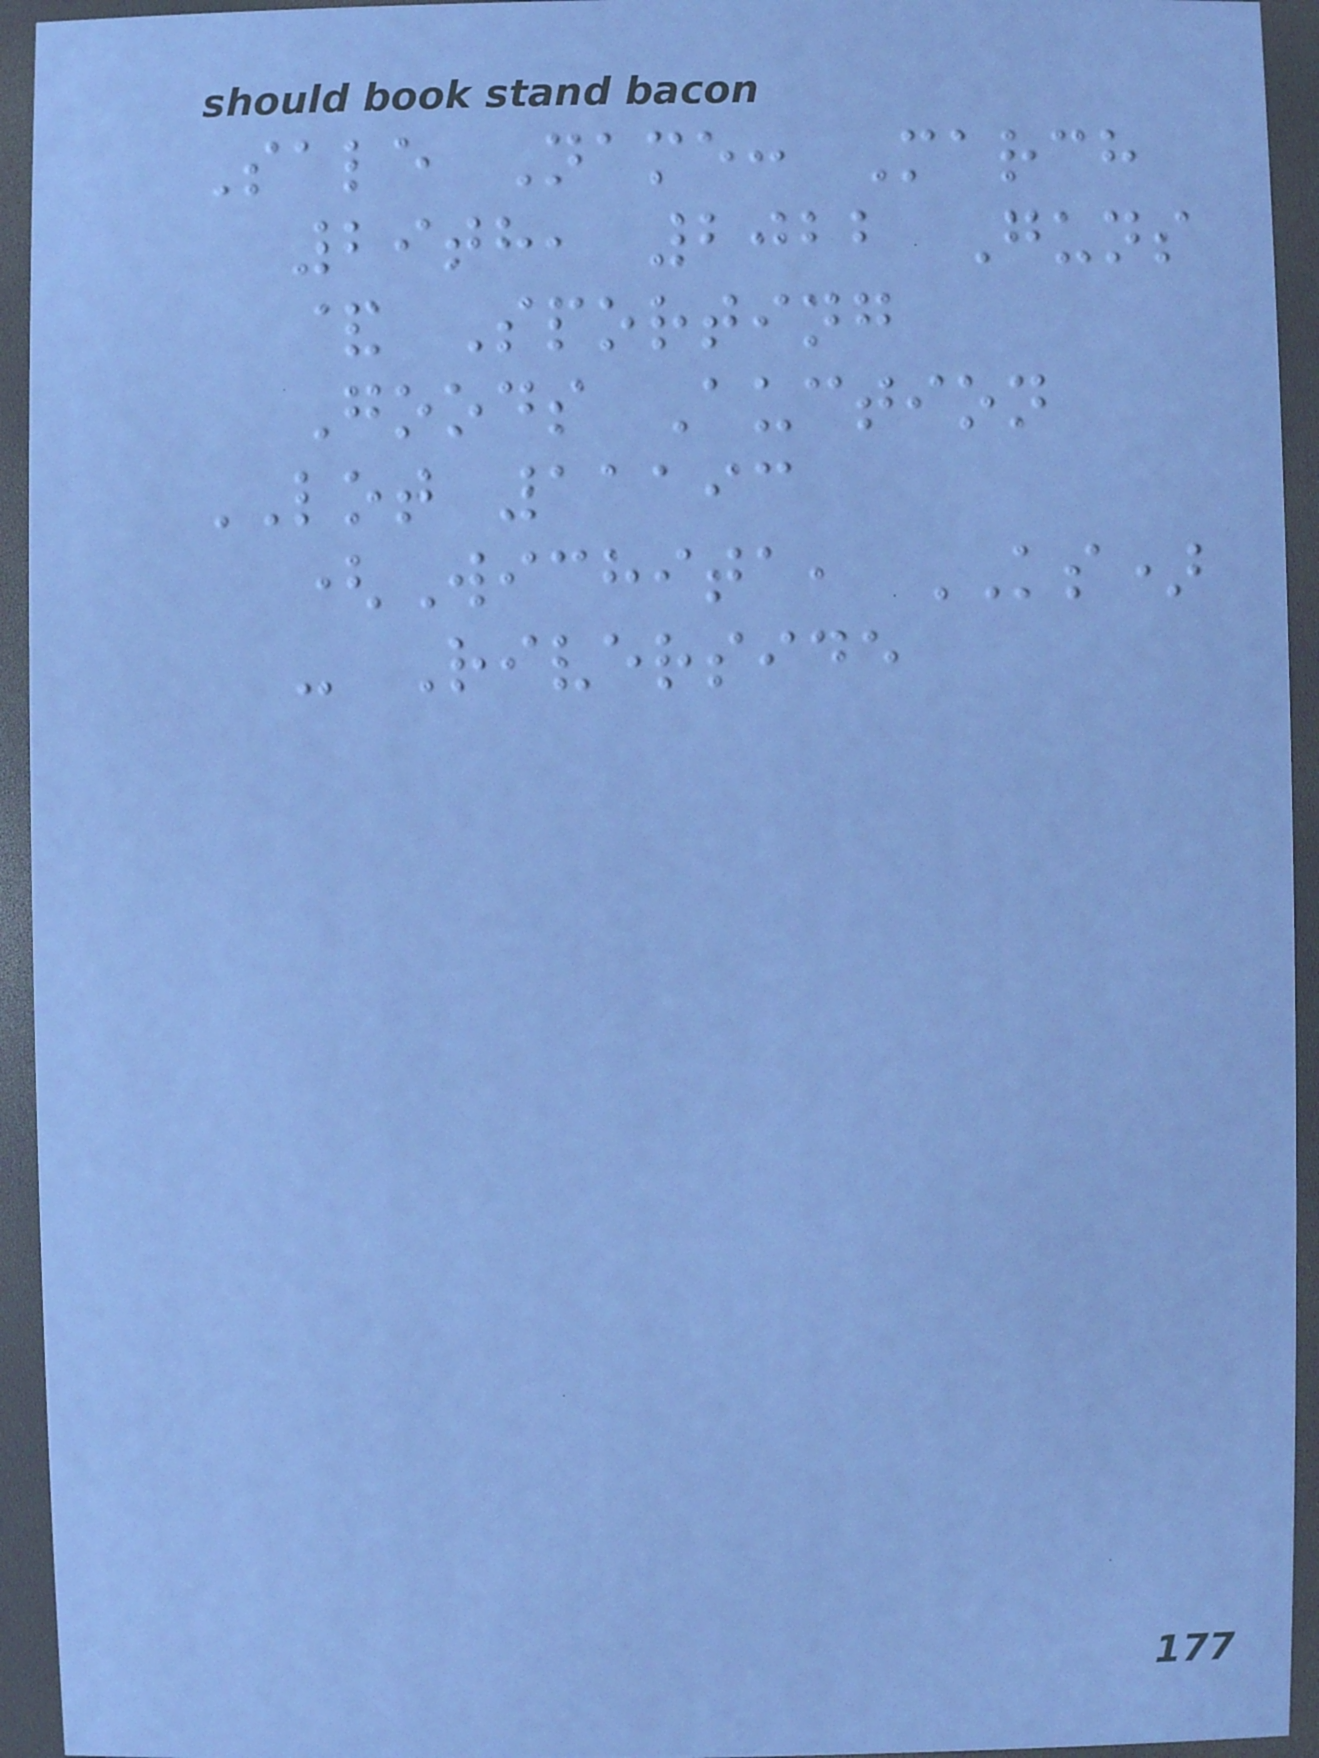Sale Name: March
29th, 2022 Guns
& Sporting
Goods Auction
LOT 11193
(Wichita, KS)
- Riverside
